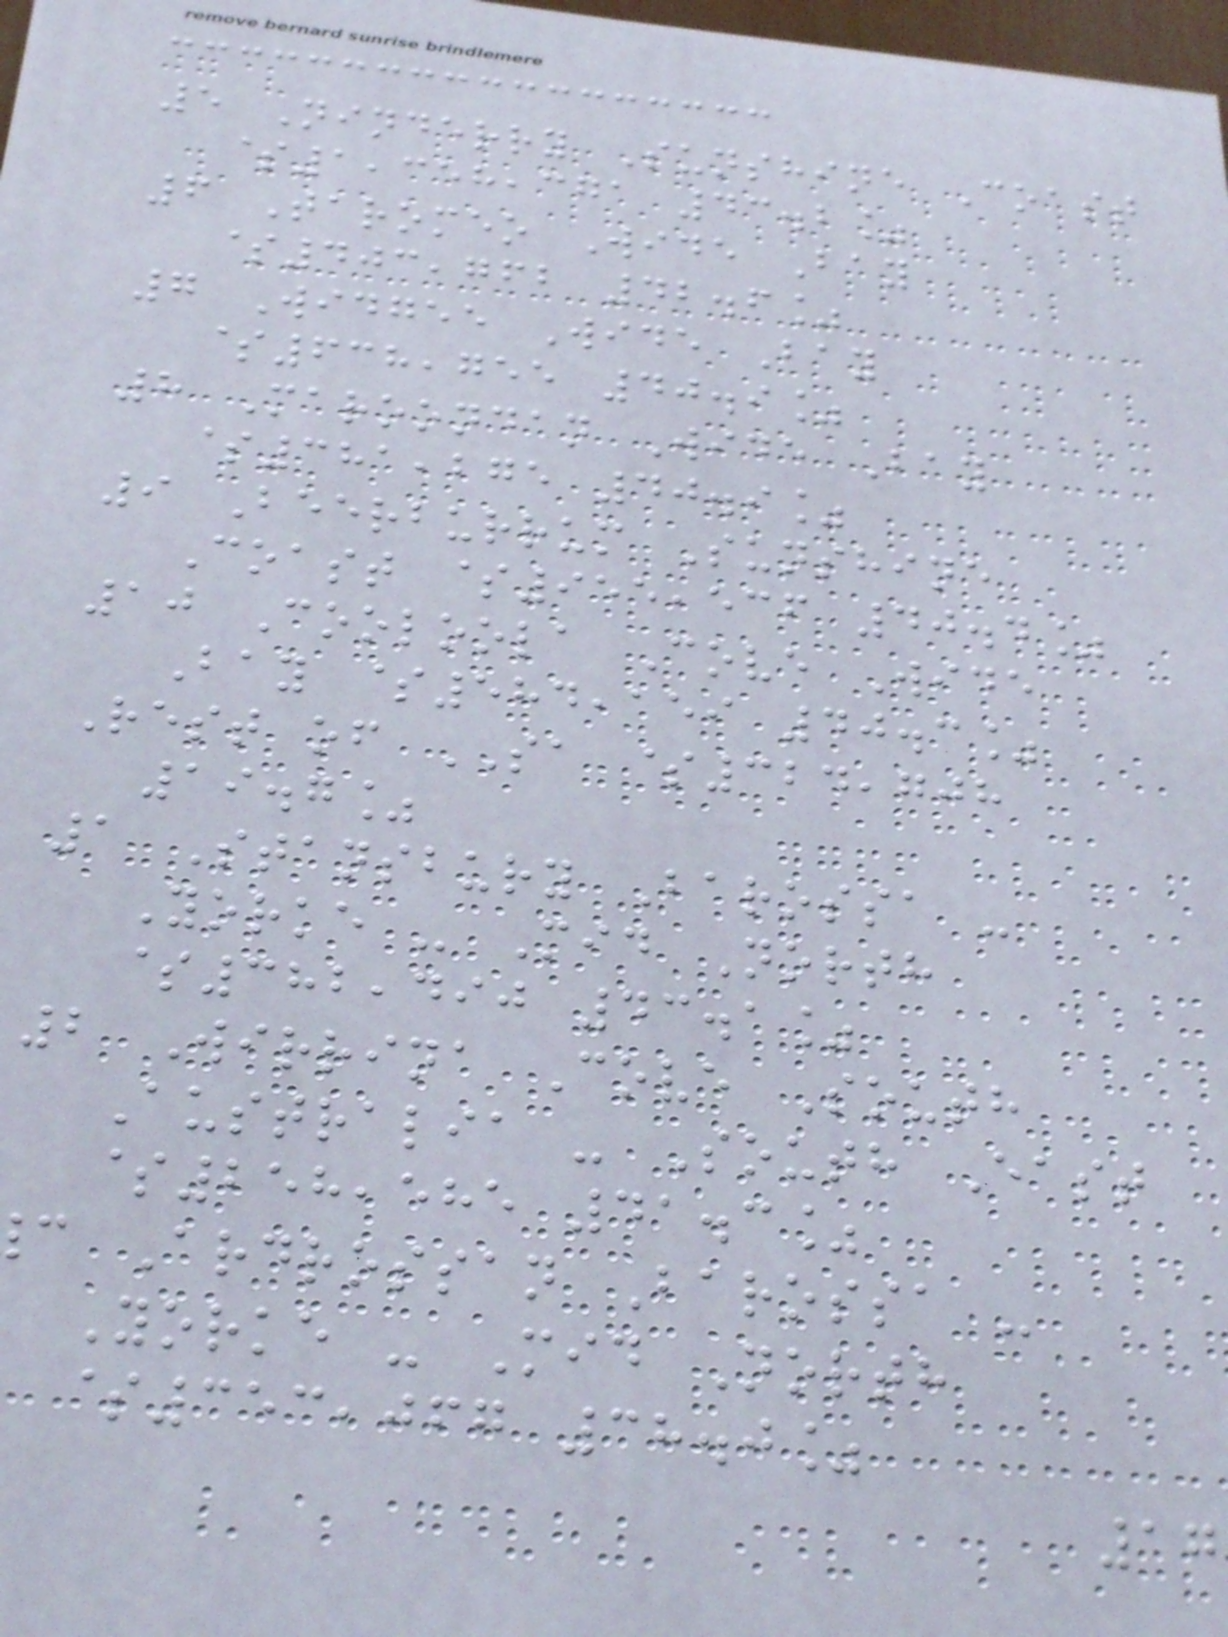5 Ninderry Sunshine Coast
$1,358,371 43.2%
6 Taromeo Wide Bay
$403,762 42.6%
7 Widgee Wide Bay
$638,755 40.9%
8 Maroondan Wide Bay
$381,275 40.9%
9 Beerburrum Sunshine
Coast $955,536 40.4%
10 Cooloola Cove Wide
Bay $584,159 40.3%
Rest of SA $324,708
19.7%
1 Stansbury Barossa -
Yorke - Mid North
$382,490 43.1%
2 Wirrina Cove South
Australia - South East
$258,585 41.3%
c Ardrossan Barossa -
Yorke - Mid North
$353,067 38.0%
